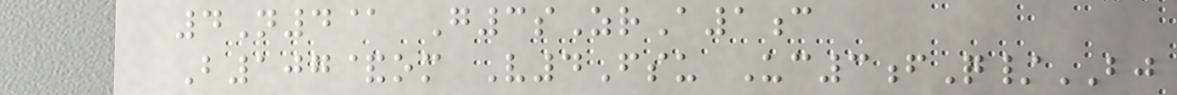4N4@ G3sZrA1c
B107&om V4Fsu Uc3fQ/BJ
